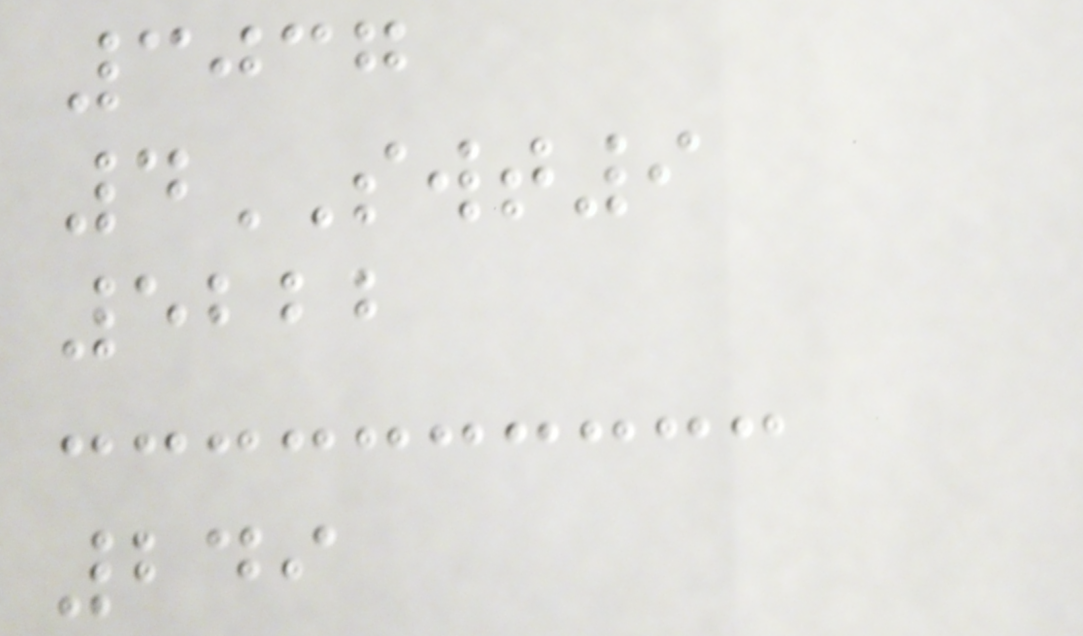3037
4SWT9
5222
249
